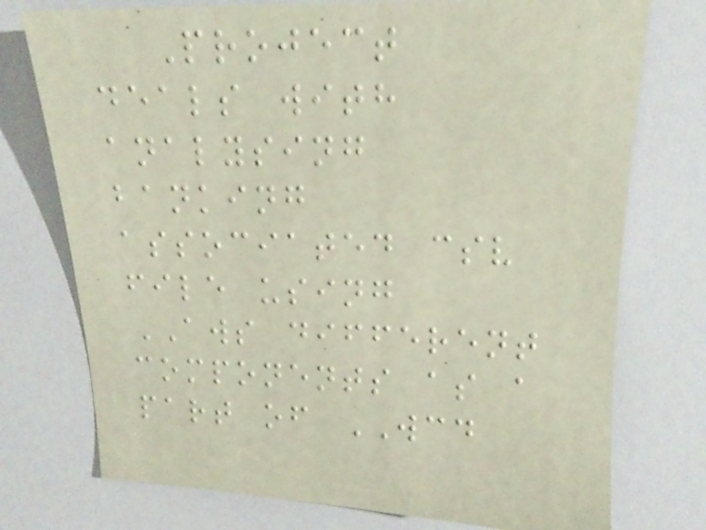Project
deals with
analysing
banking
associated csv
file using
AWS different
components as a
part of WCD
